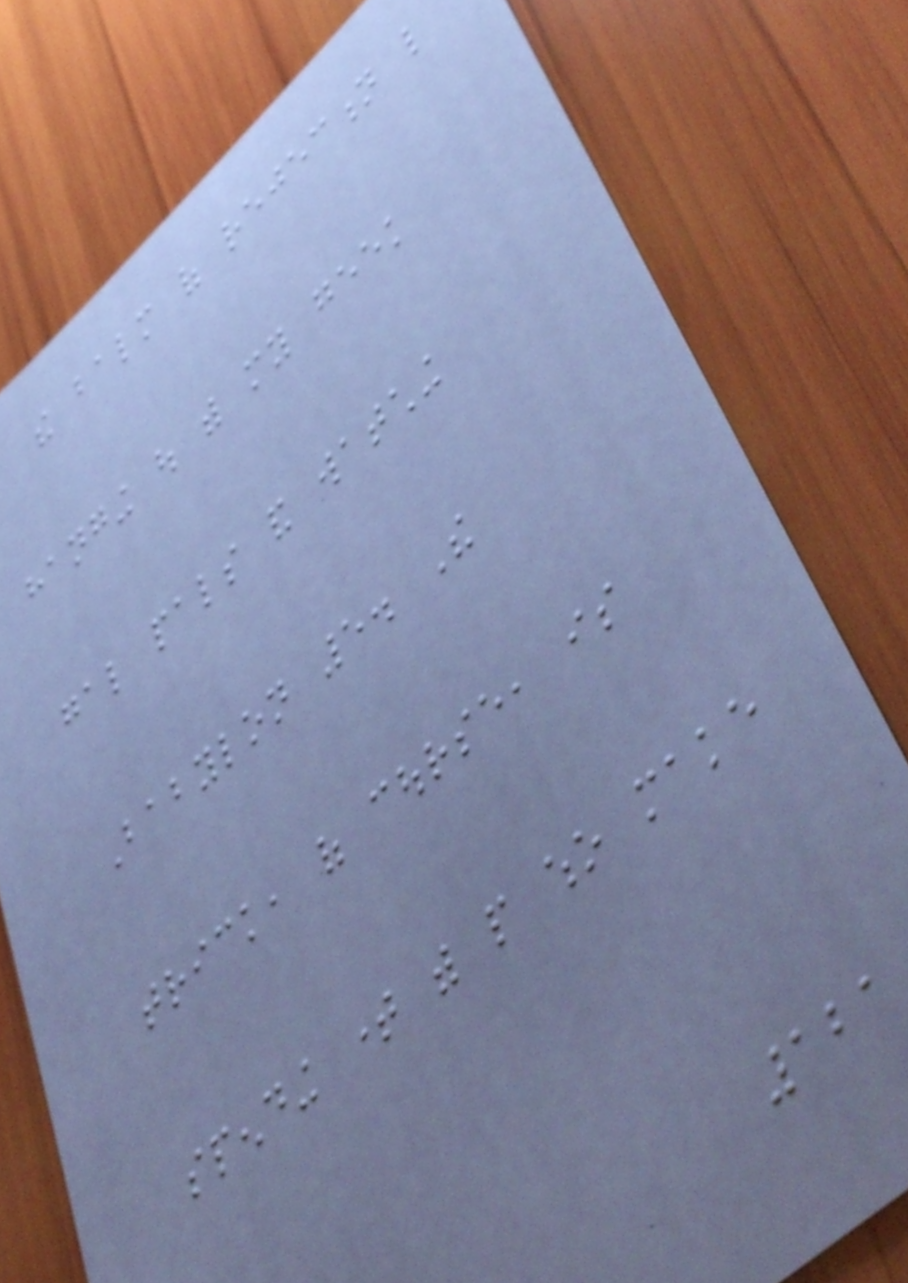the balm of rejection like
hanging out with my geek
gal pals and watching
Babylon 5. The
trick, of course, is
spending time with people who make
121
